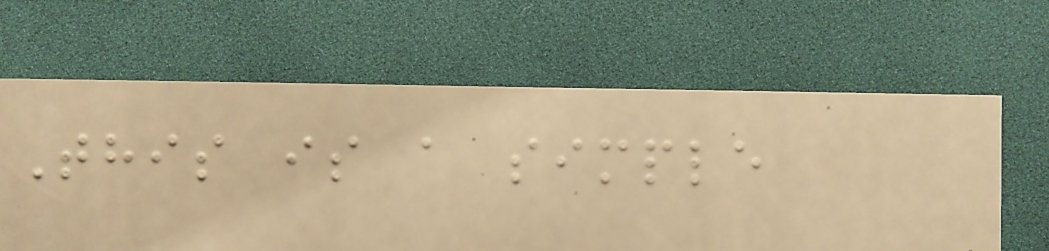This is a simple
